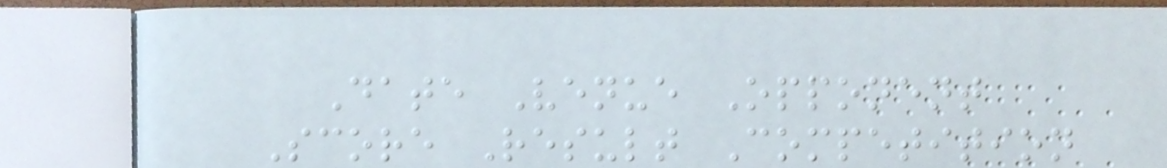Date Venue Opponent
Score Result Competition
